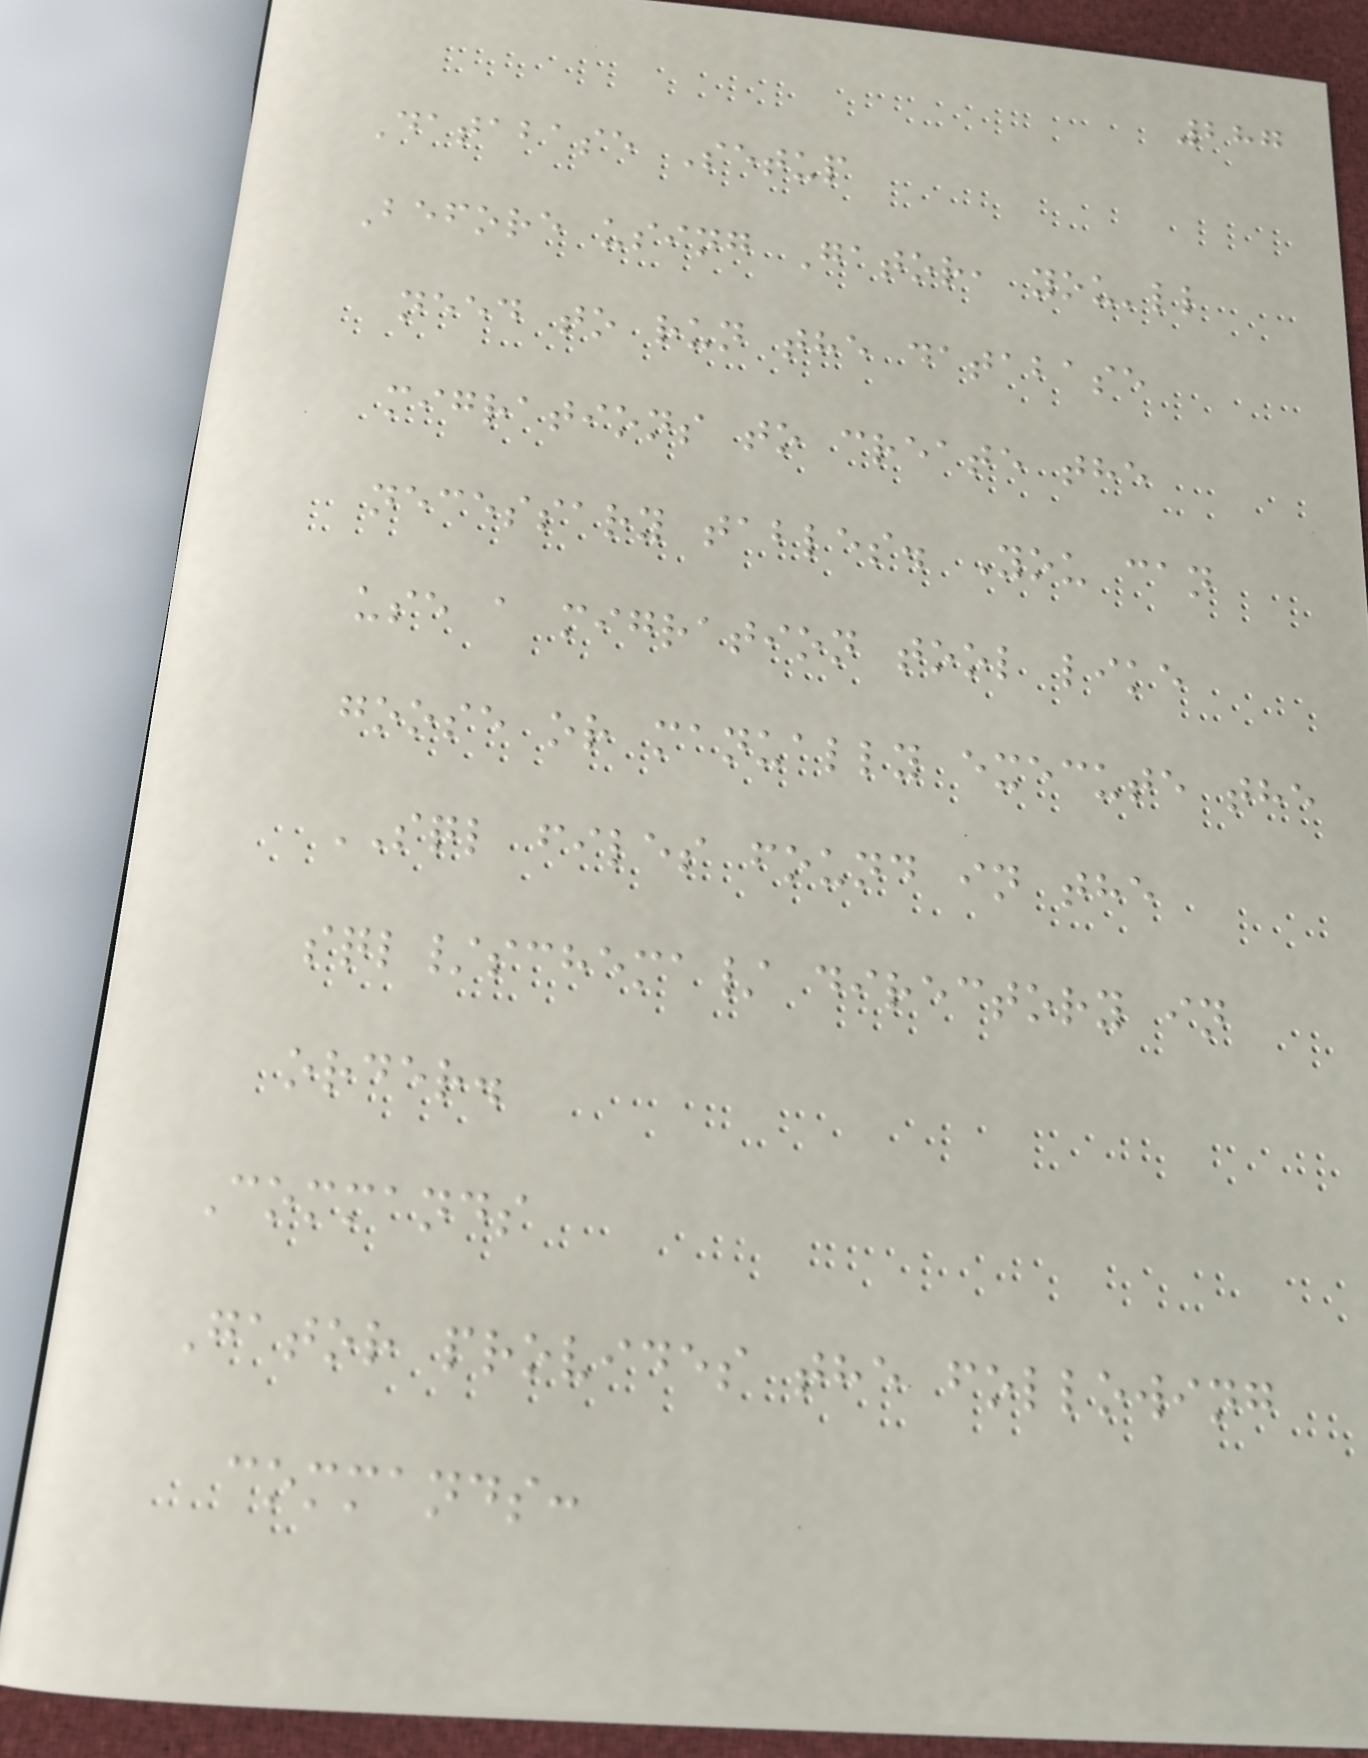287
Database Setup
Before using Gator, you'll
need to run the database
migrations to create the
necessary tables. You can
use a migration tool like
goose or manually execute the
SQL files found in the
sql/schema/ directory in
order.
Commands
Gator provides the following
commands:
